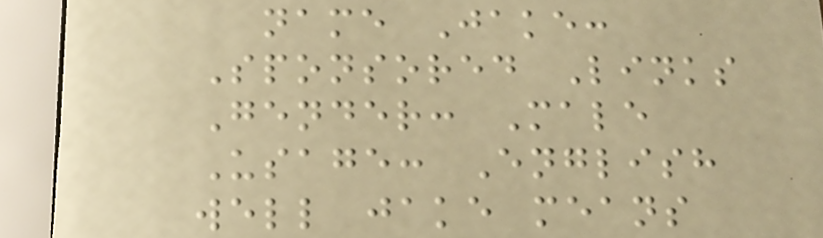name Jake:
Sponsored Links
Gender: Male
Usage: English
well jake means
